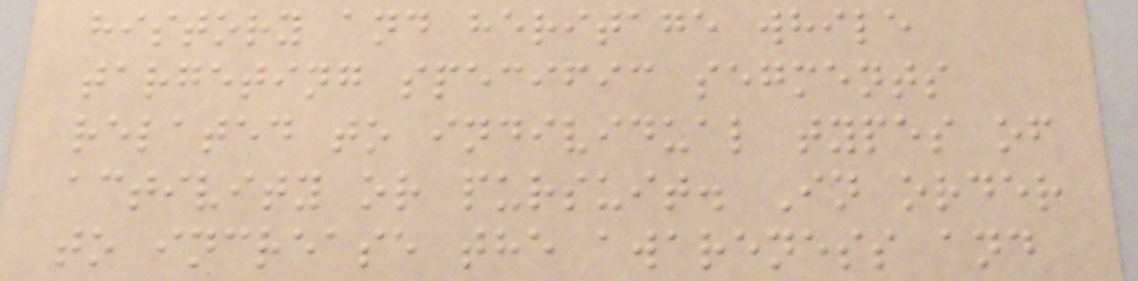history and heritage while
targeting specific segments
related to individual types of
activity or pursuit. In order
to increase the awareness and
